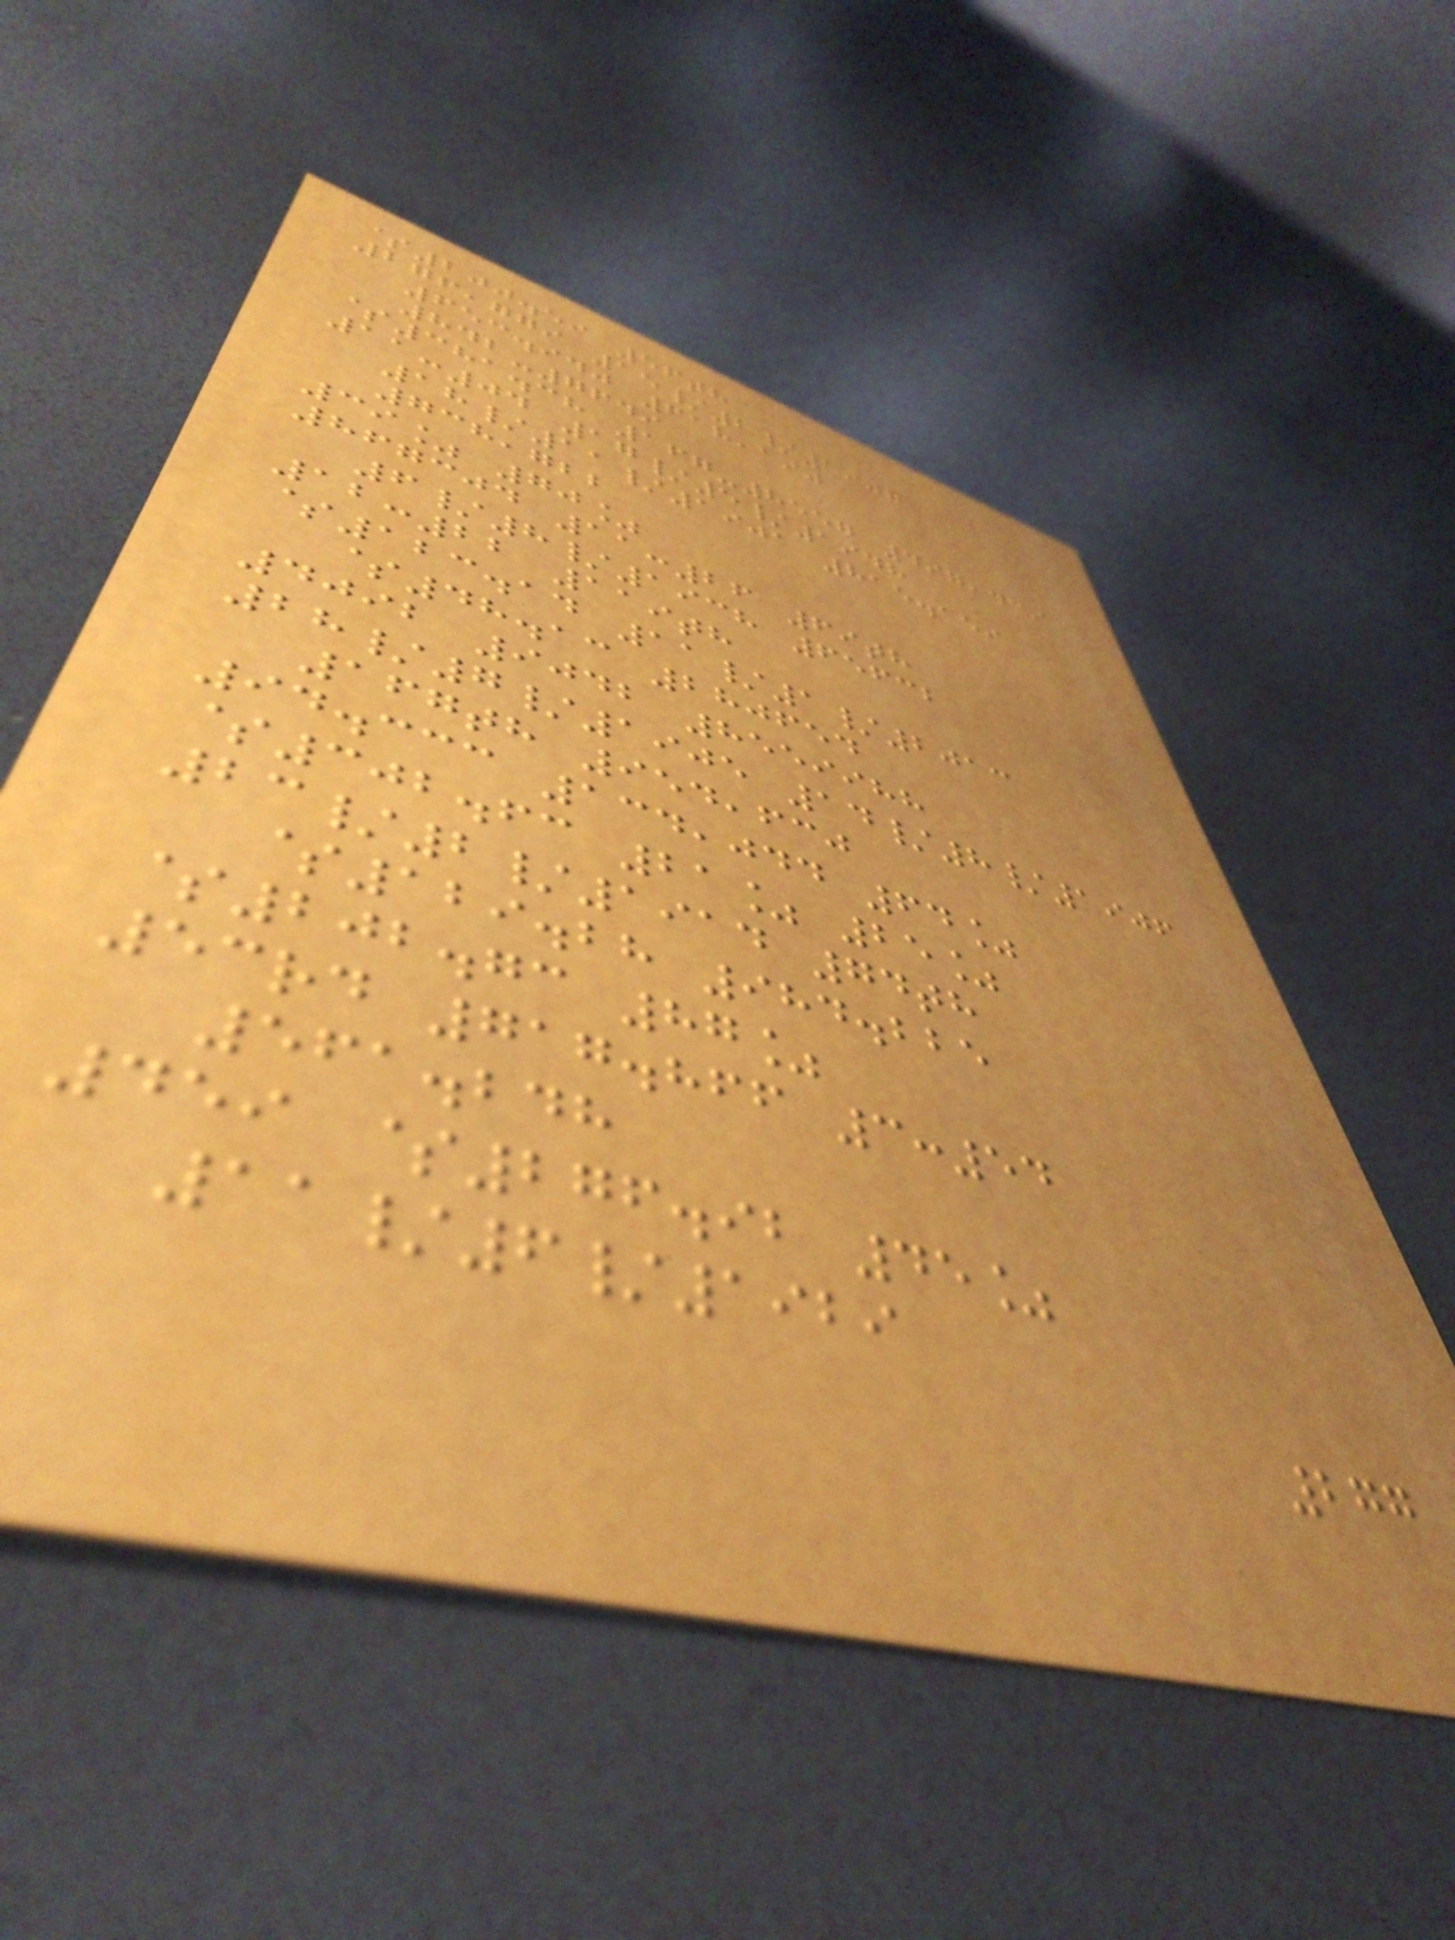$200.59 56th
276,779 15/2/1907
653.940 618,190
842-7649
$381.38 167-8557 497,439
11:04 17/5/1948
18/11/1901 815.159
738,722
39% 70%
867304 11:26 69th
6/8/1938 65632
12:22 119th
$123.14 11/1/2013
$48.13 280654
4092 9042 8559988
28/7/1905 14/8/1906
167th 954,630
94.333 134,044 64%
$302.63 21% 25%
23/2/1914 74th
$129.28 984.225
$202.73 87%
53rd 717.866 3:54
561.248
459 $276.92 45%
11/6/1929
277
